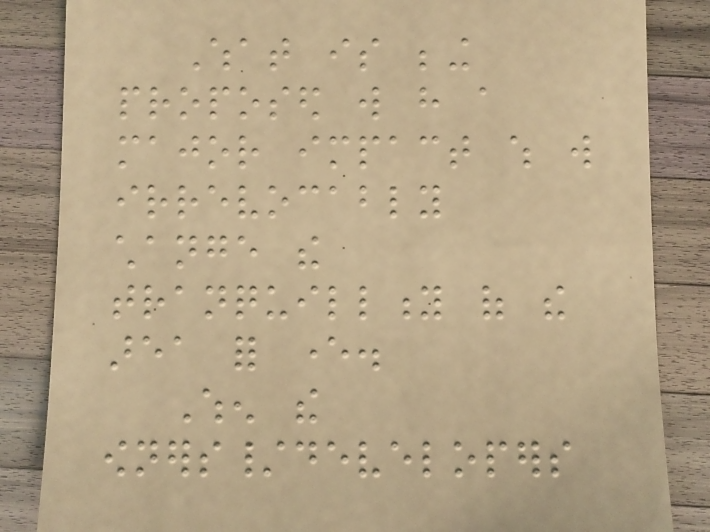What is being
proposed will have a
major impact which will
irrevocably
change the
tranquillity of the
area for ever.
When the
owners/developers
